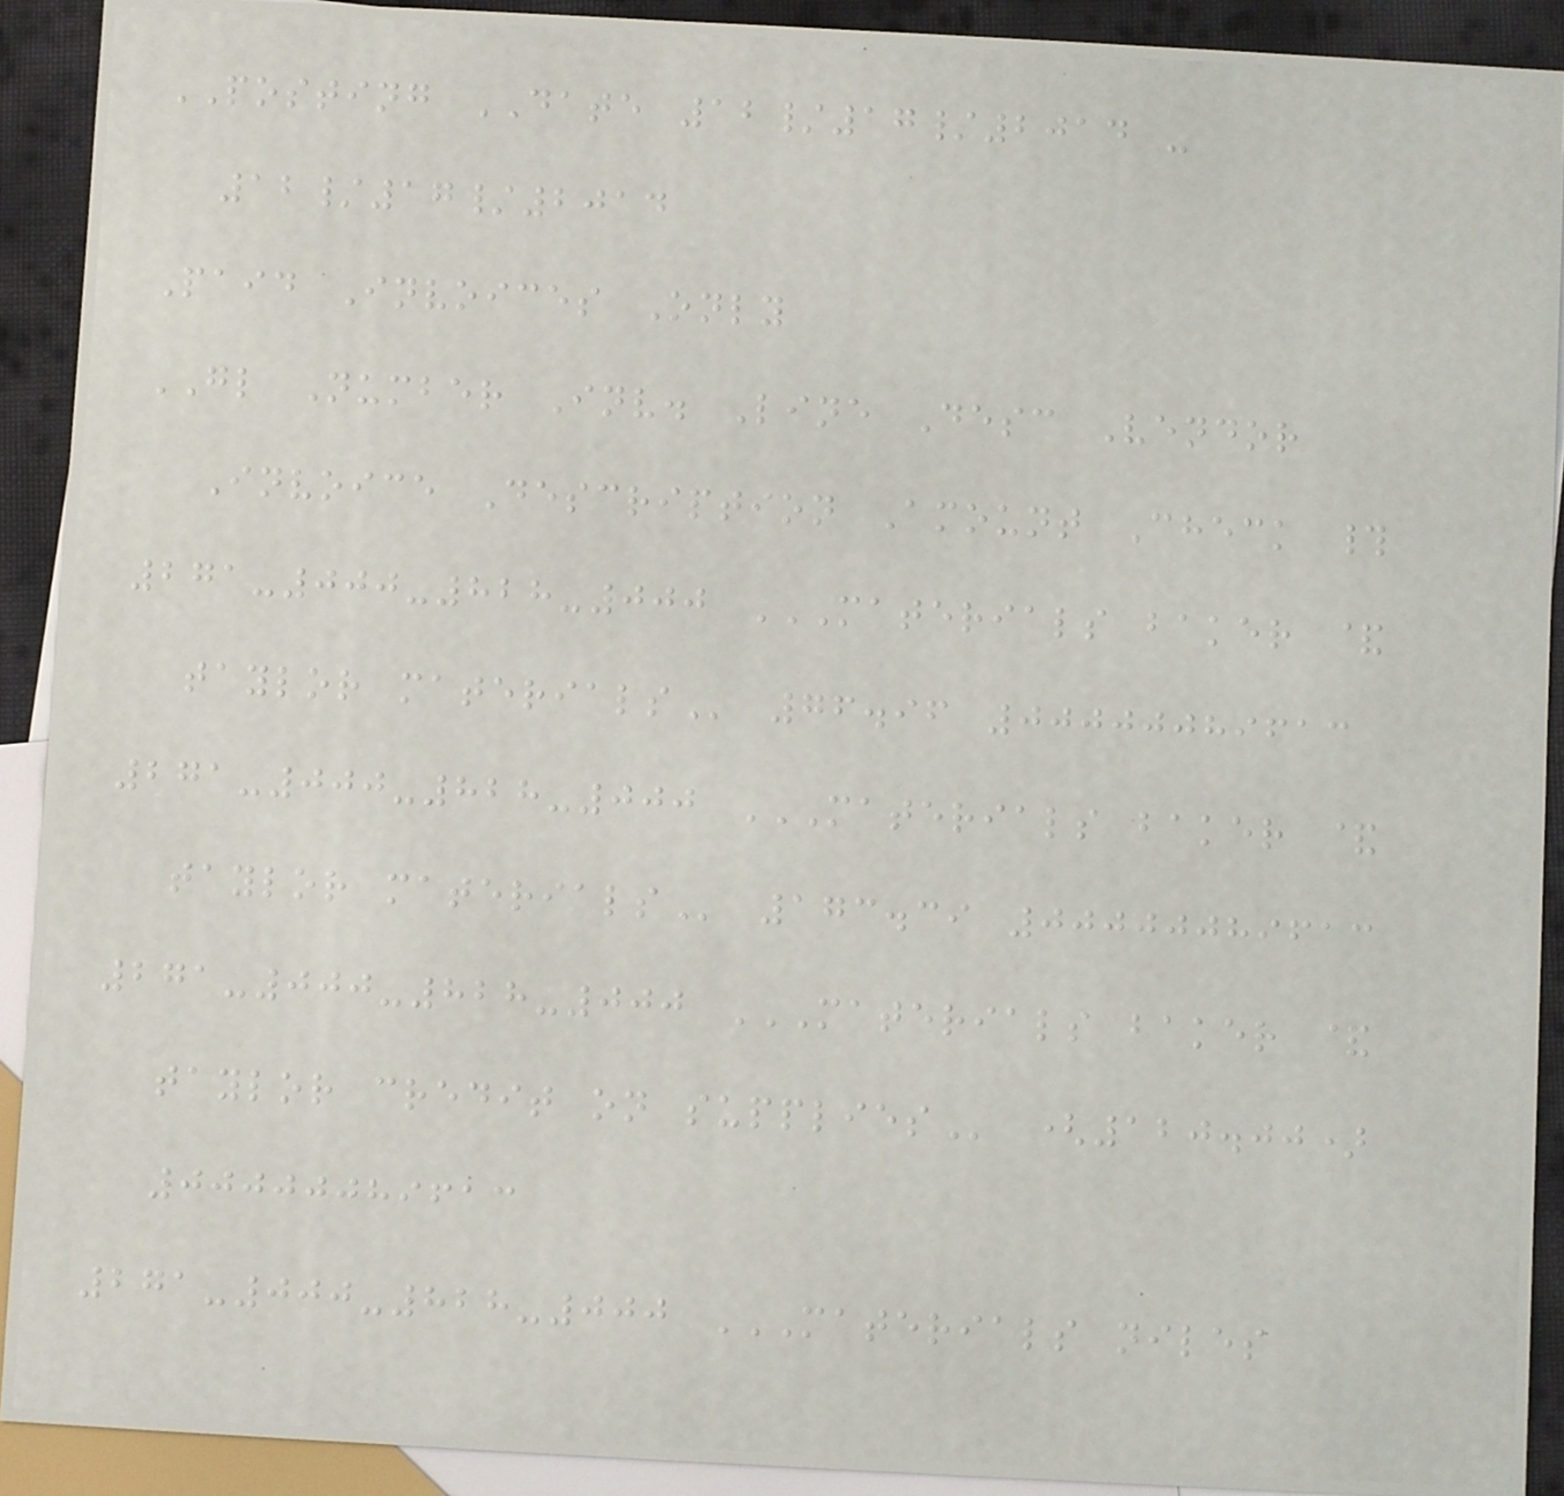POSTING DATE 12/17/2014 -
12/17/2014
Paid Invoices Only
GL Number Inv. Line Desc Vendor
Invoice Description Amount Check #
271-000-828-000 MATERIALS BAKER &
TAYLOR MATERIALS 76.96 00000089613
271-000-828-000 MATERIALS BAKER &
TAYLOR MATERIALS 173.39 00000089613
271-000-828-000 MATERIALS BAKER &
TAYLOR CREDIT ON SUPPLIES (120.00)
00000089613
271-000-828-000 MATERIALS NILES
